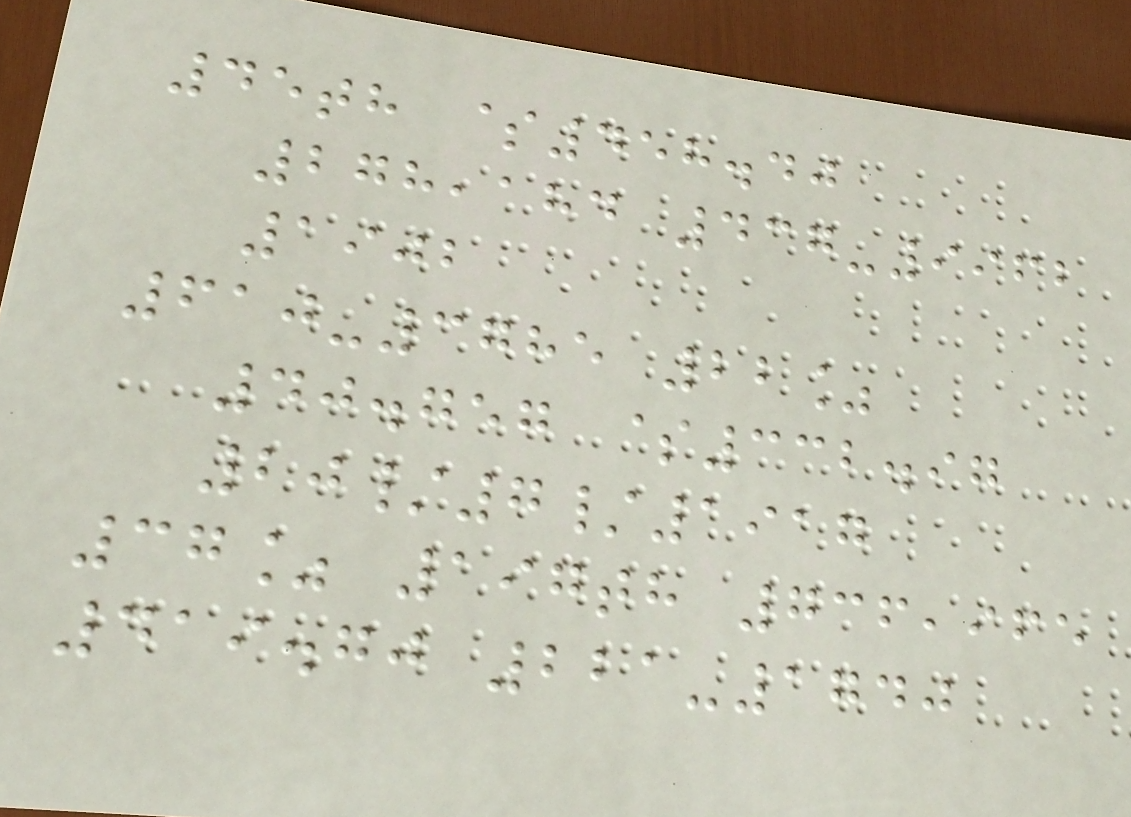45th $458.40
278,184 437-9962
1902
610-3785 22%
40.757 $332.97
20/7/1917
37% 197th 736,965
419.70 221-1740
